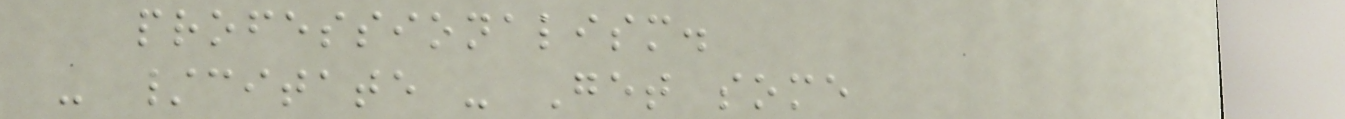professionalism.
- /citate - Get some
